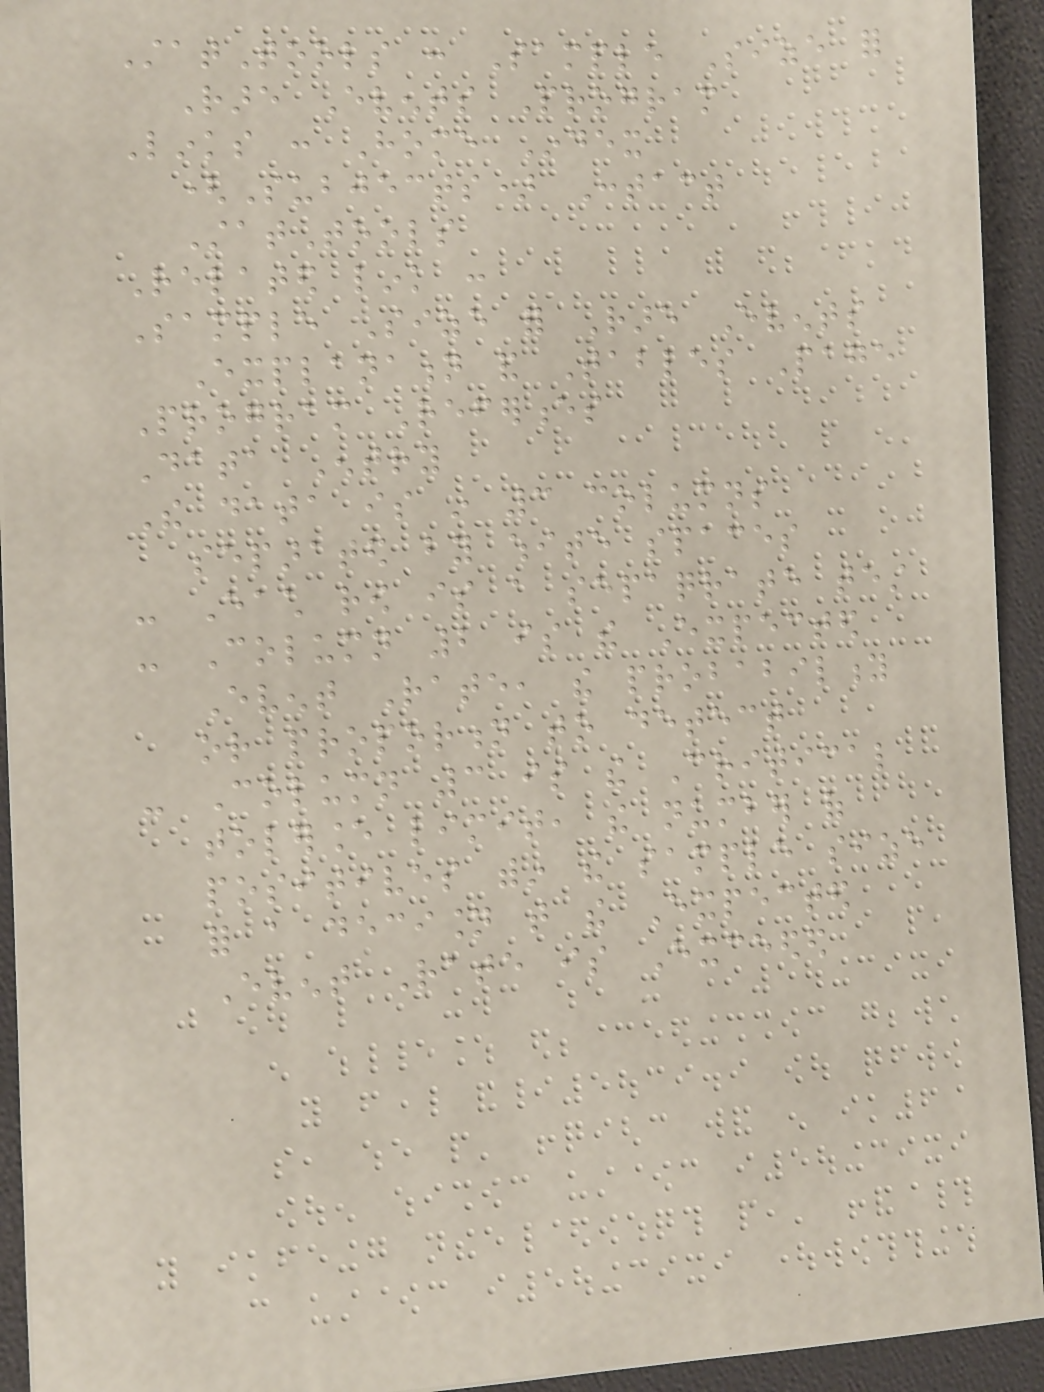StatTools : Sample Size for
Rare Events Program
Links : Home Index
(Subjects) Contact
StatTools
Related link :
Sample Size for Rare Events
Explanation and Tables Page
Program References
Data Entry
The data is in 3 columns
separated by white spaces
- Each row is a sepaqrate test
- Column 2 is the Expected
Event Rate, the probability
or proportion to detect
- Column 3 is the Critical
tolerance limit, the number of
positives within the sample size
for a decision that the Expected
Event Rate is Exceeded
